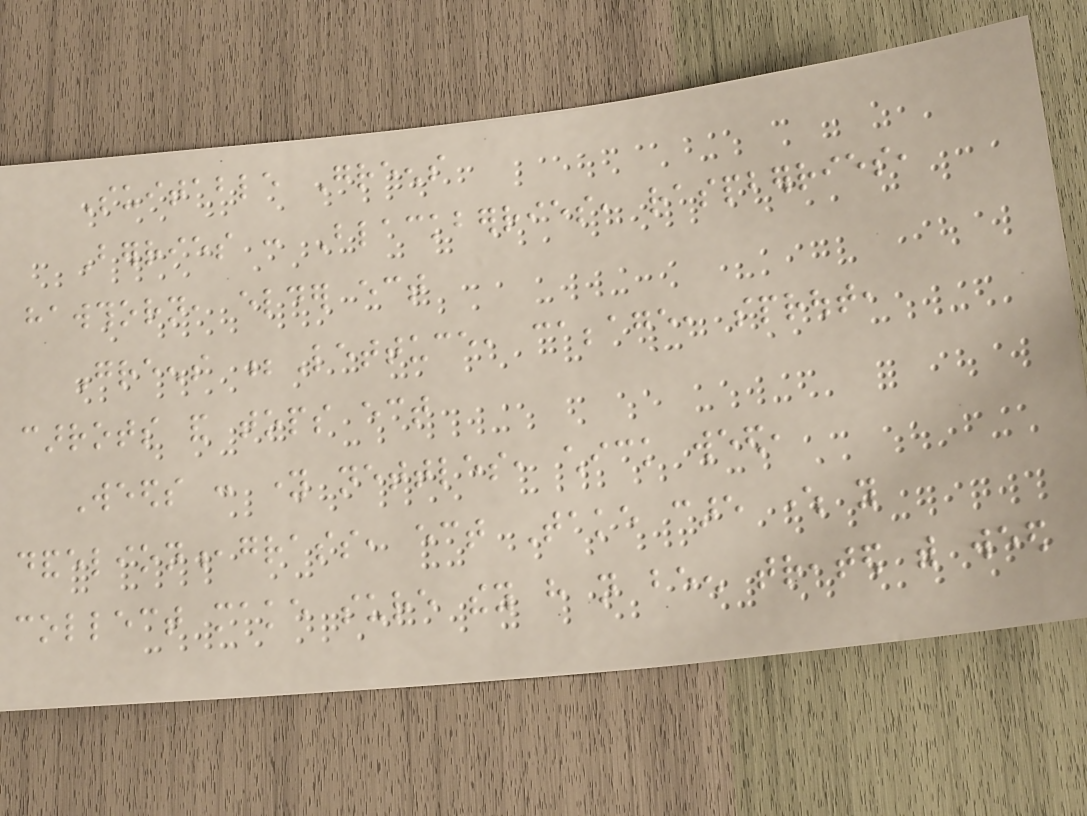Suitable Greens
Berries : Blackberries, raspberries,
hawthorn, elder ect
Greens ;Lettuce, cabbage, sprout,
carrots and tops ect
Weeds : young nettles, chick weed,
dandelion,grass, ect Take care where you
collect make sure they have not been treated with weed
